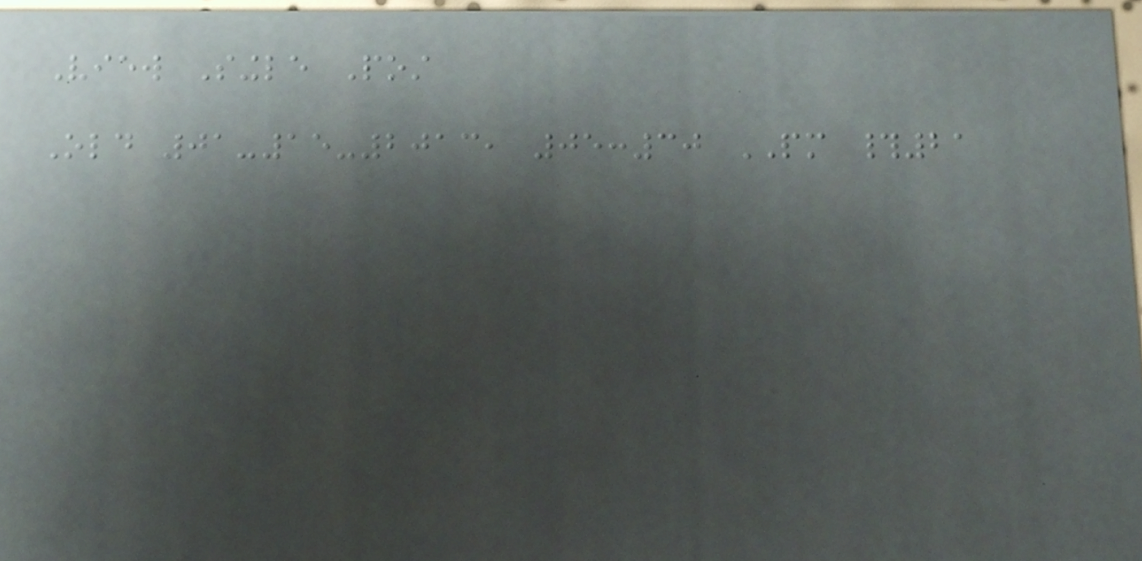View Single Post
Old 01-15-2013, 05:30 PM #21
